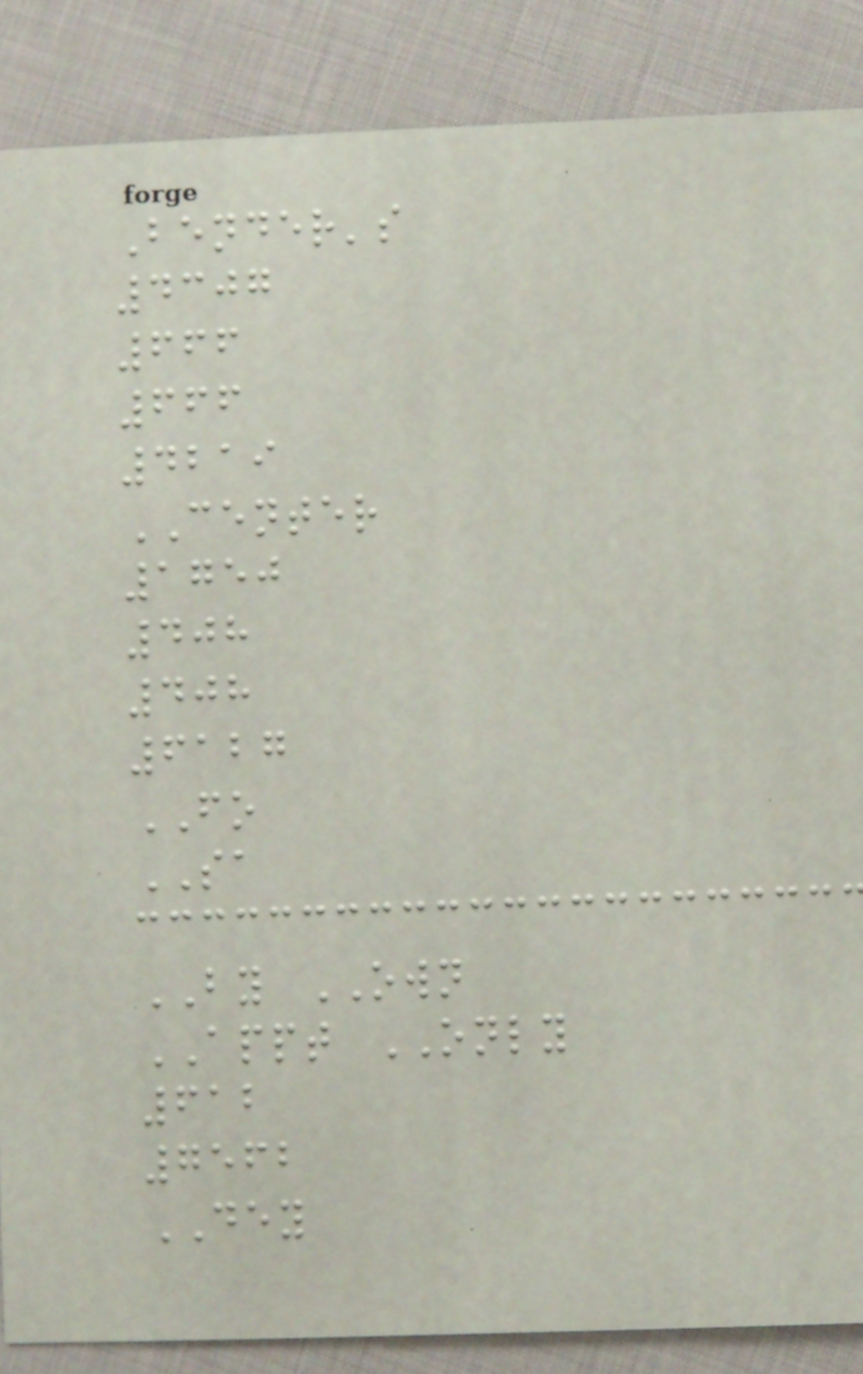Bender's
4307
666
666
4219
CENTER
1750
408
408
6127
FO
SA
BY OWN
APPT ONLY
612
7562
DEY
